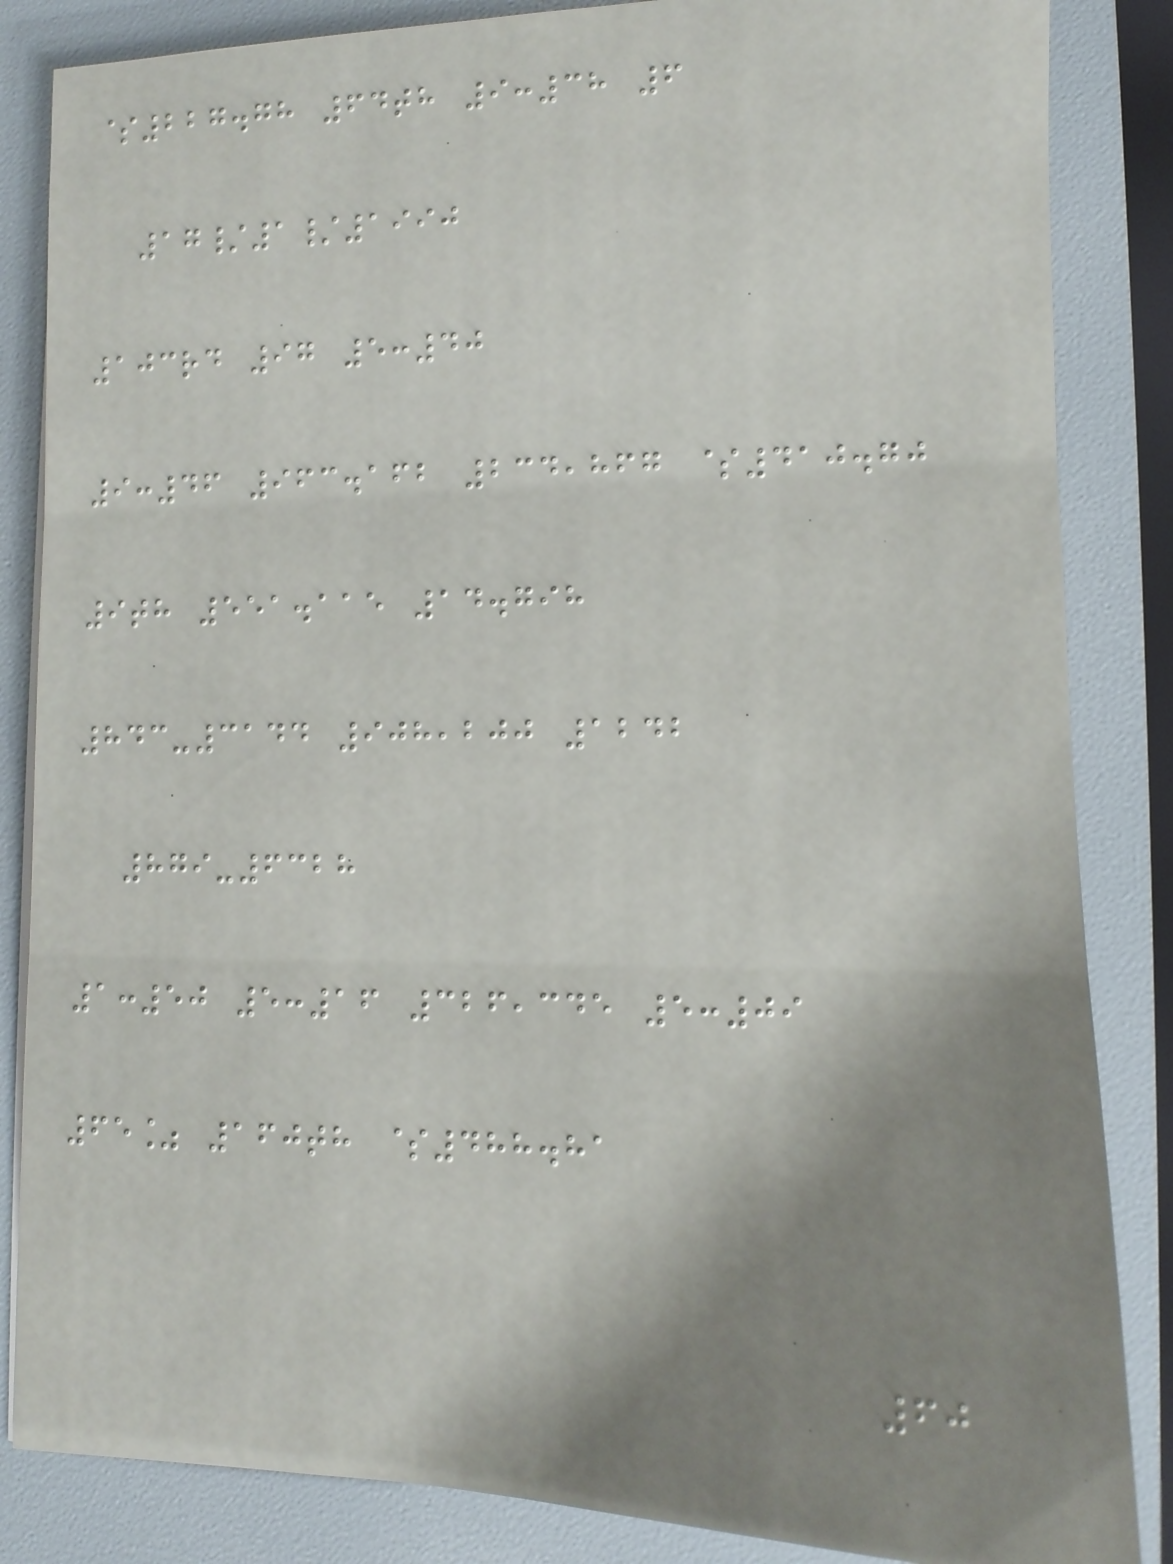$227.78 64th 9:38 6
17/1/1990
103rd 97 5:40
9:46 963.162 234,867 $410.70
9th 551.115 14.798
843-3144 908,200 1242
879-6328
1:50 5:16 326,345 5:09
65% 160th $488.81
60
